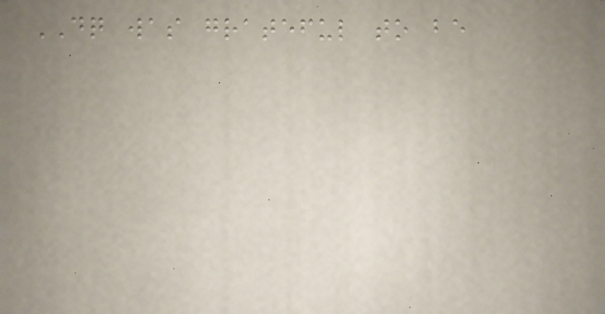DQ was grateful to be
